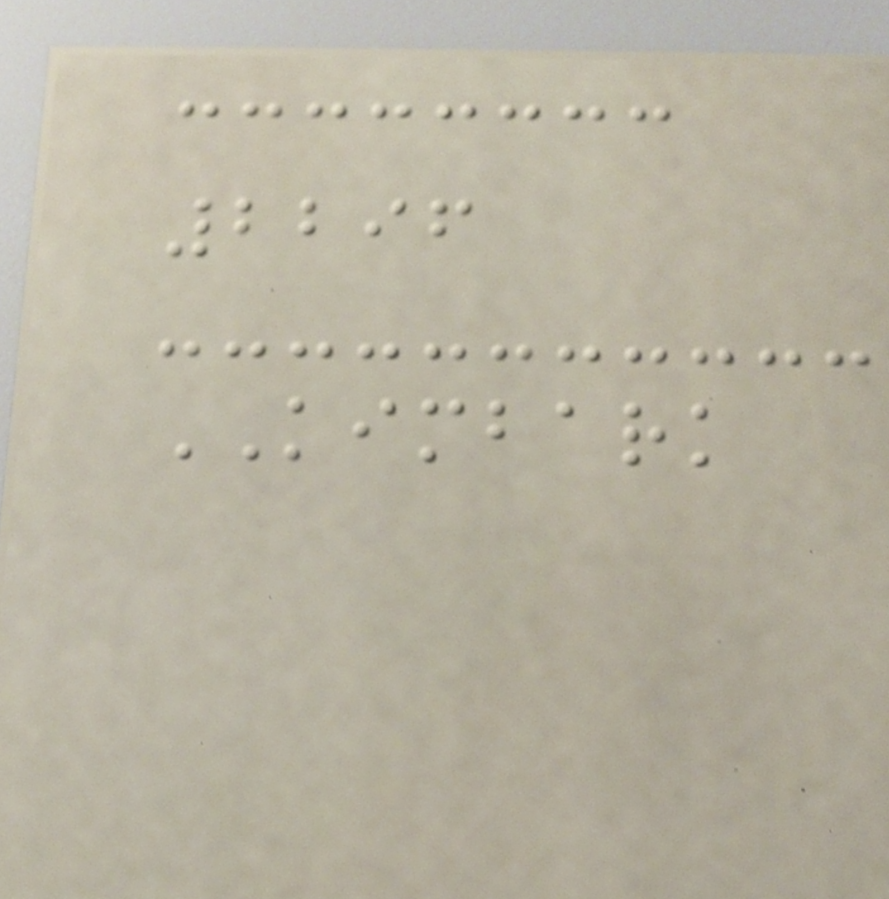2296
KIMBARK
